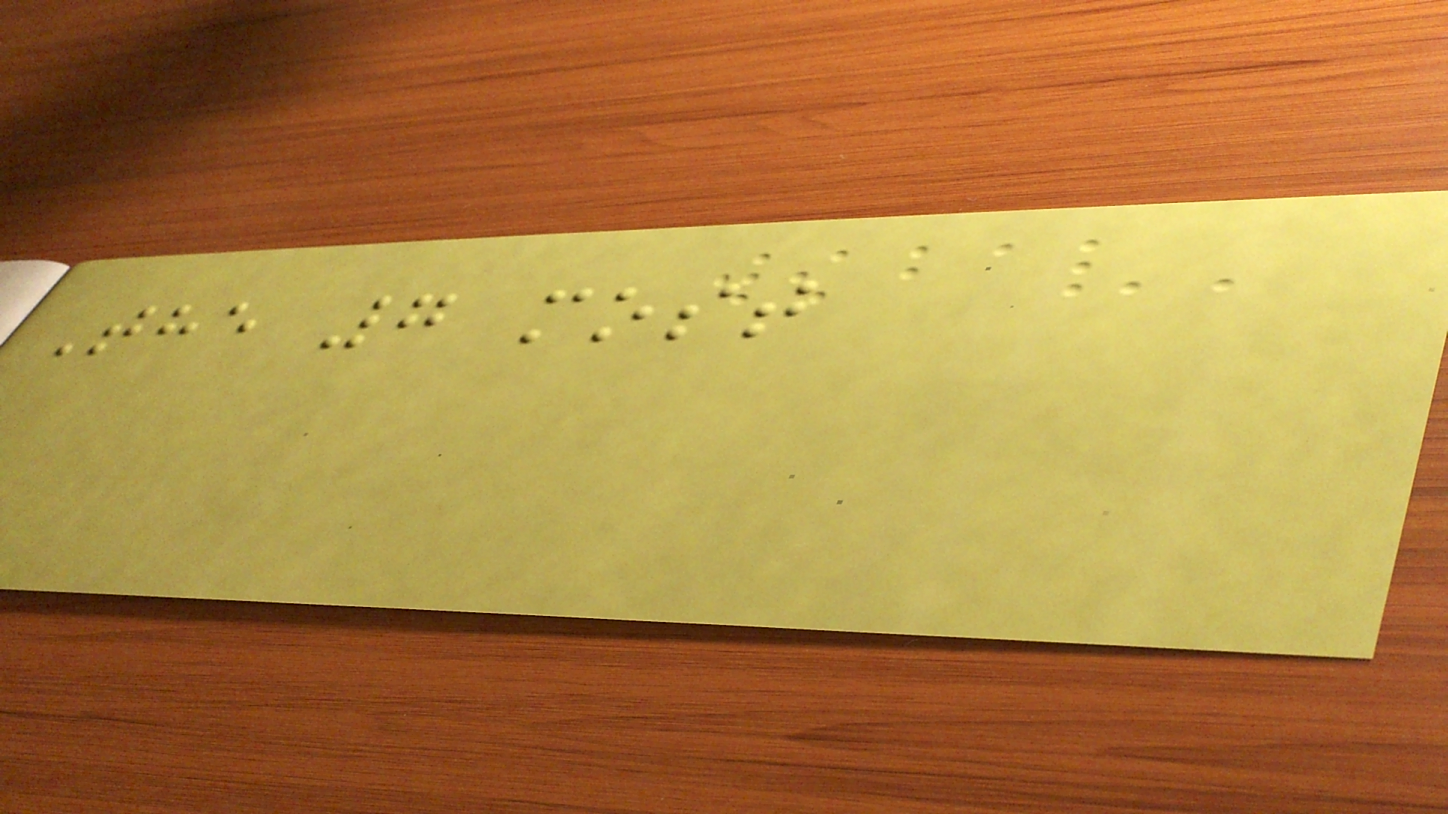The 7 most
